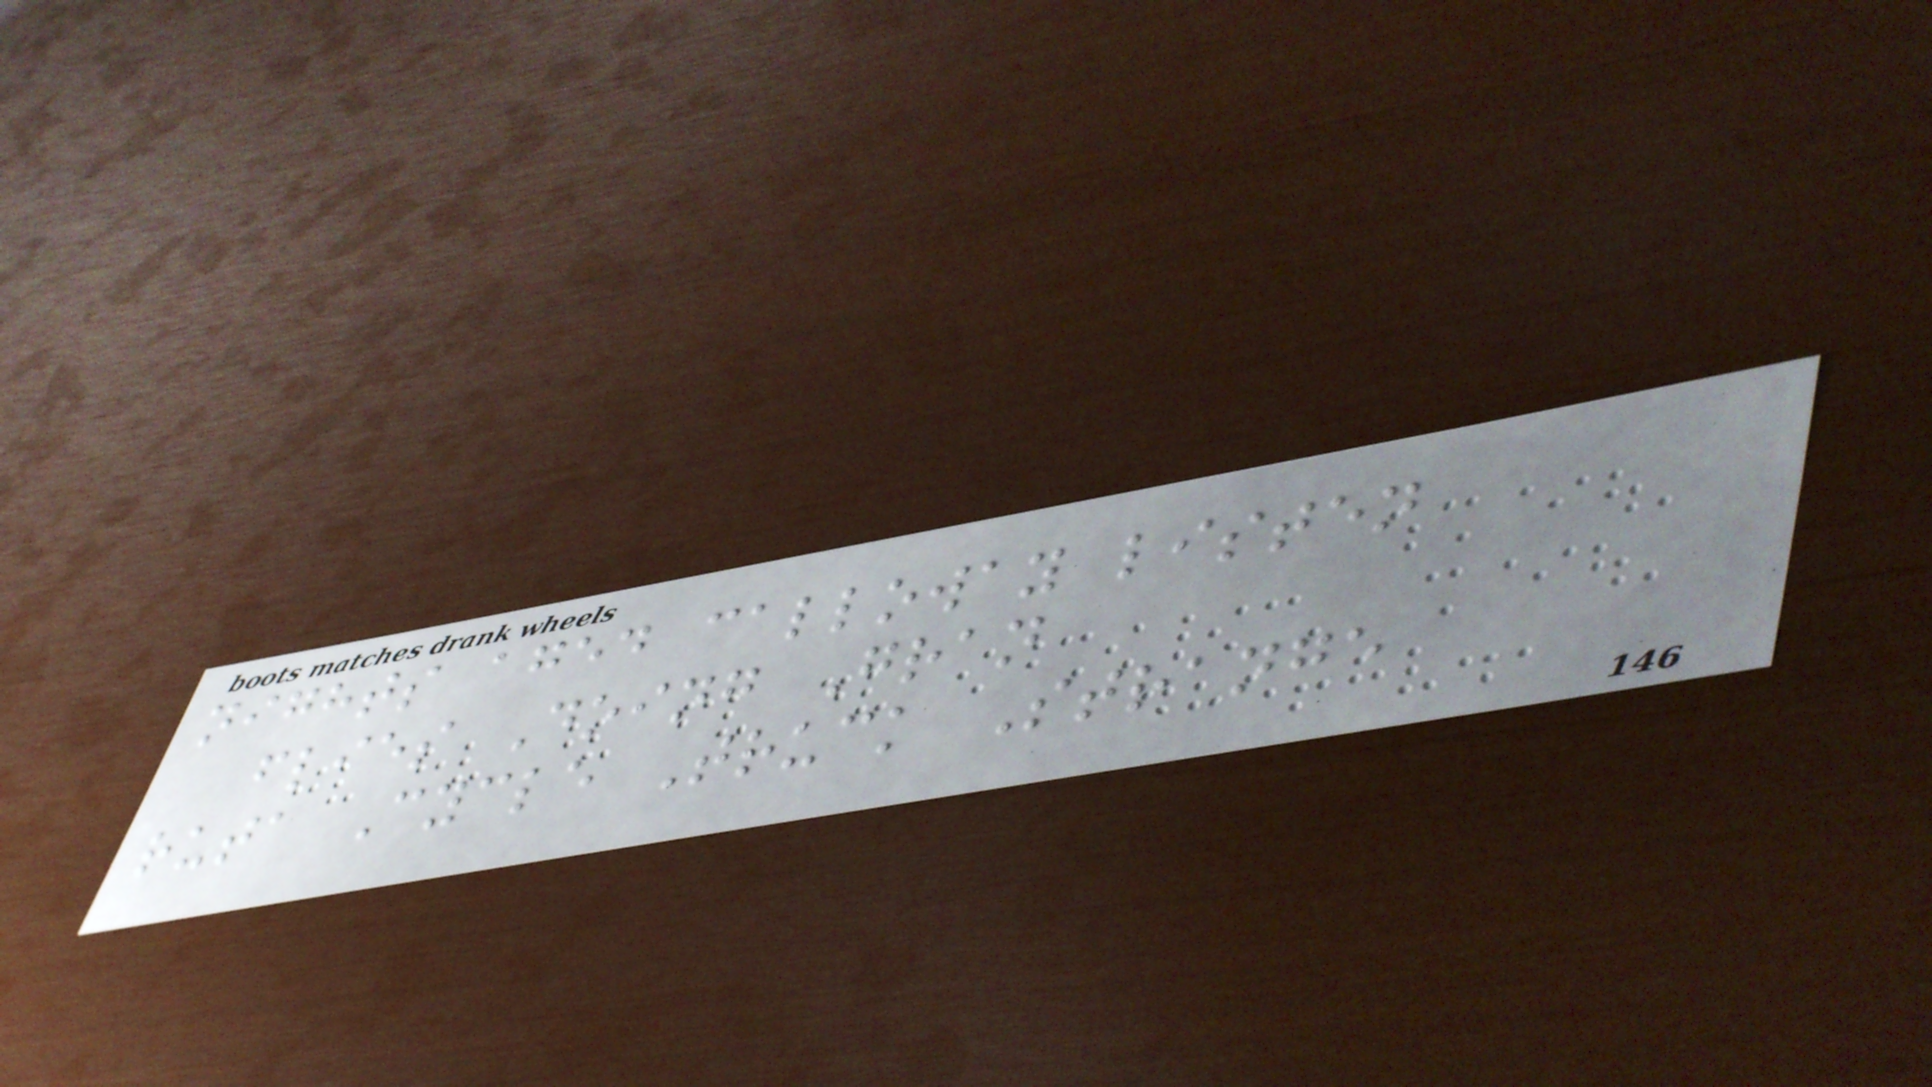nights aged calloway listen
flies Doing Gran
ruta Cycle Truck Strange
